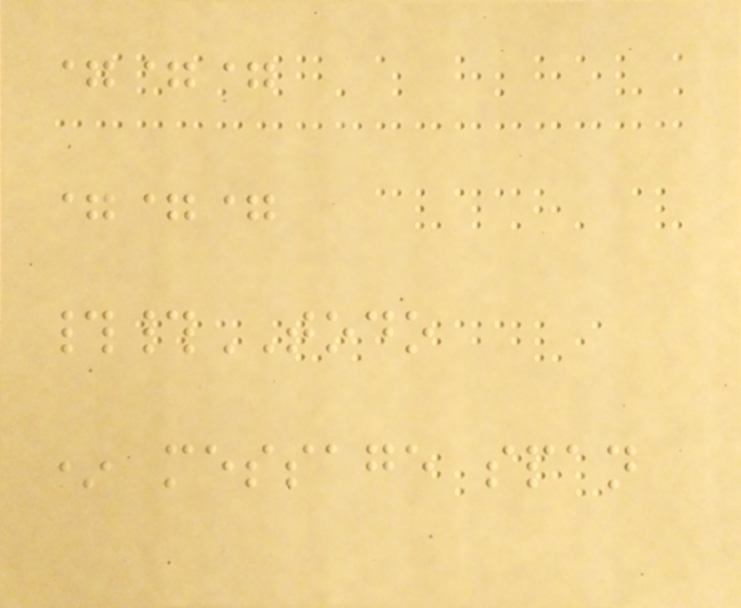===
===
##TODO
* message span
